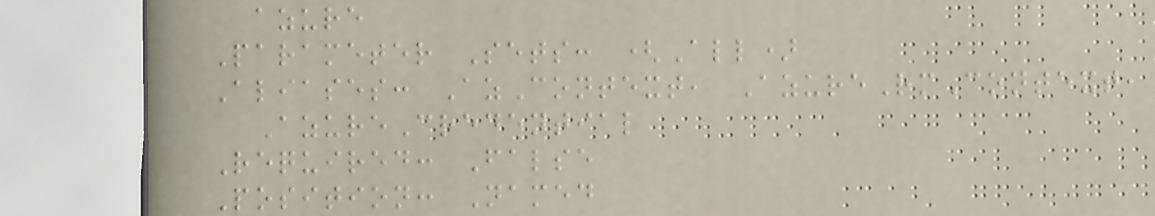azure
Parameter Sets: (All)
Aliases: AzContext, AzureRmContext,
AzureCredential
Required: False
Position: Named
